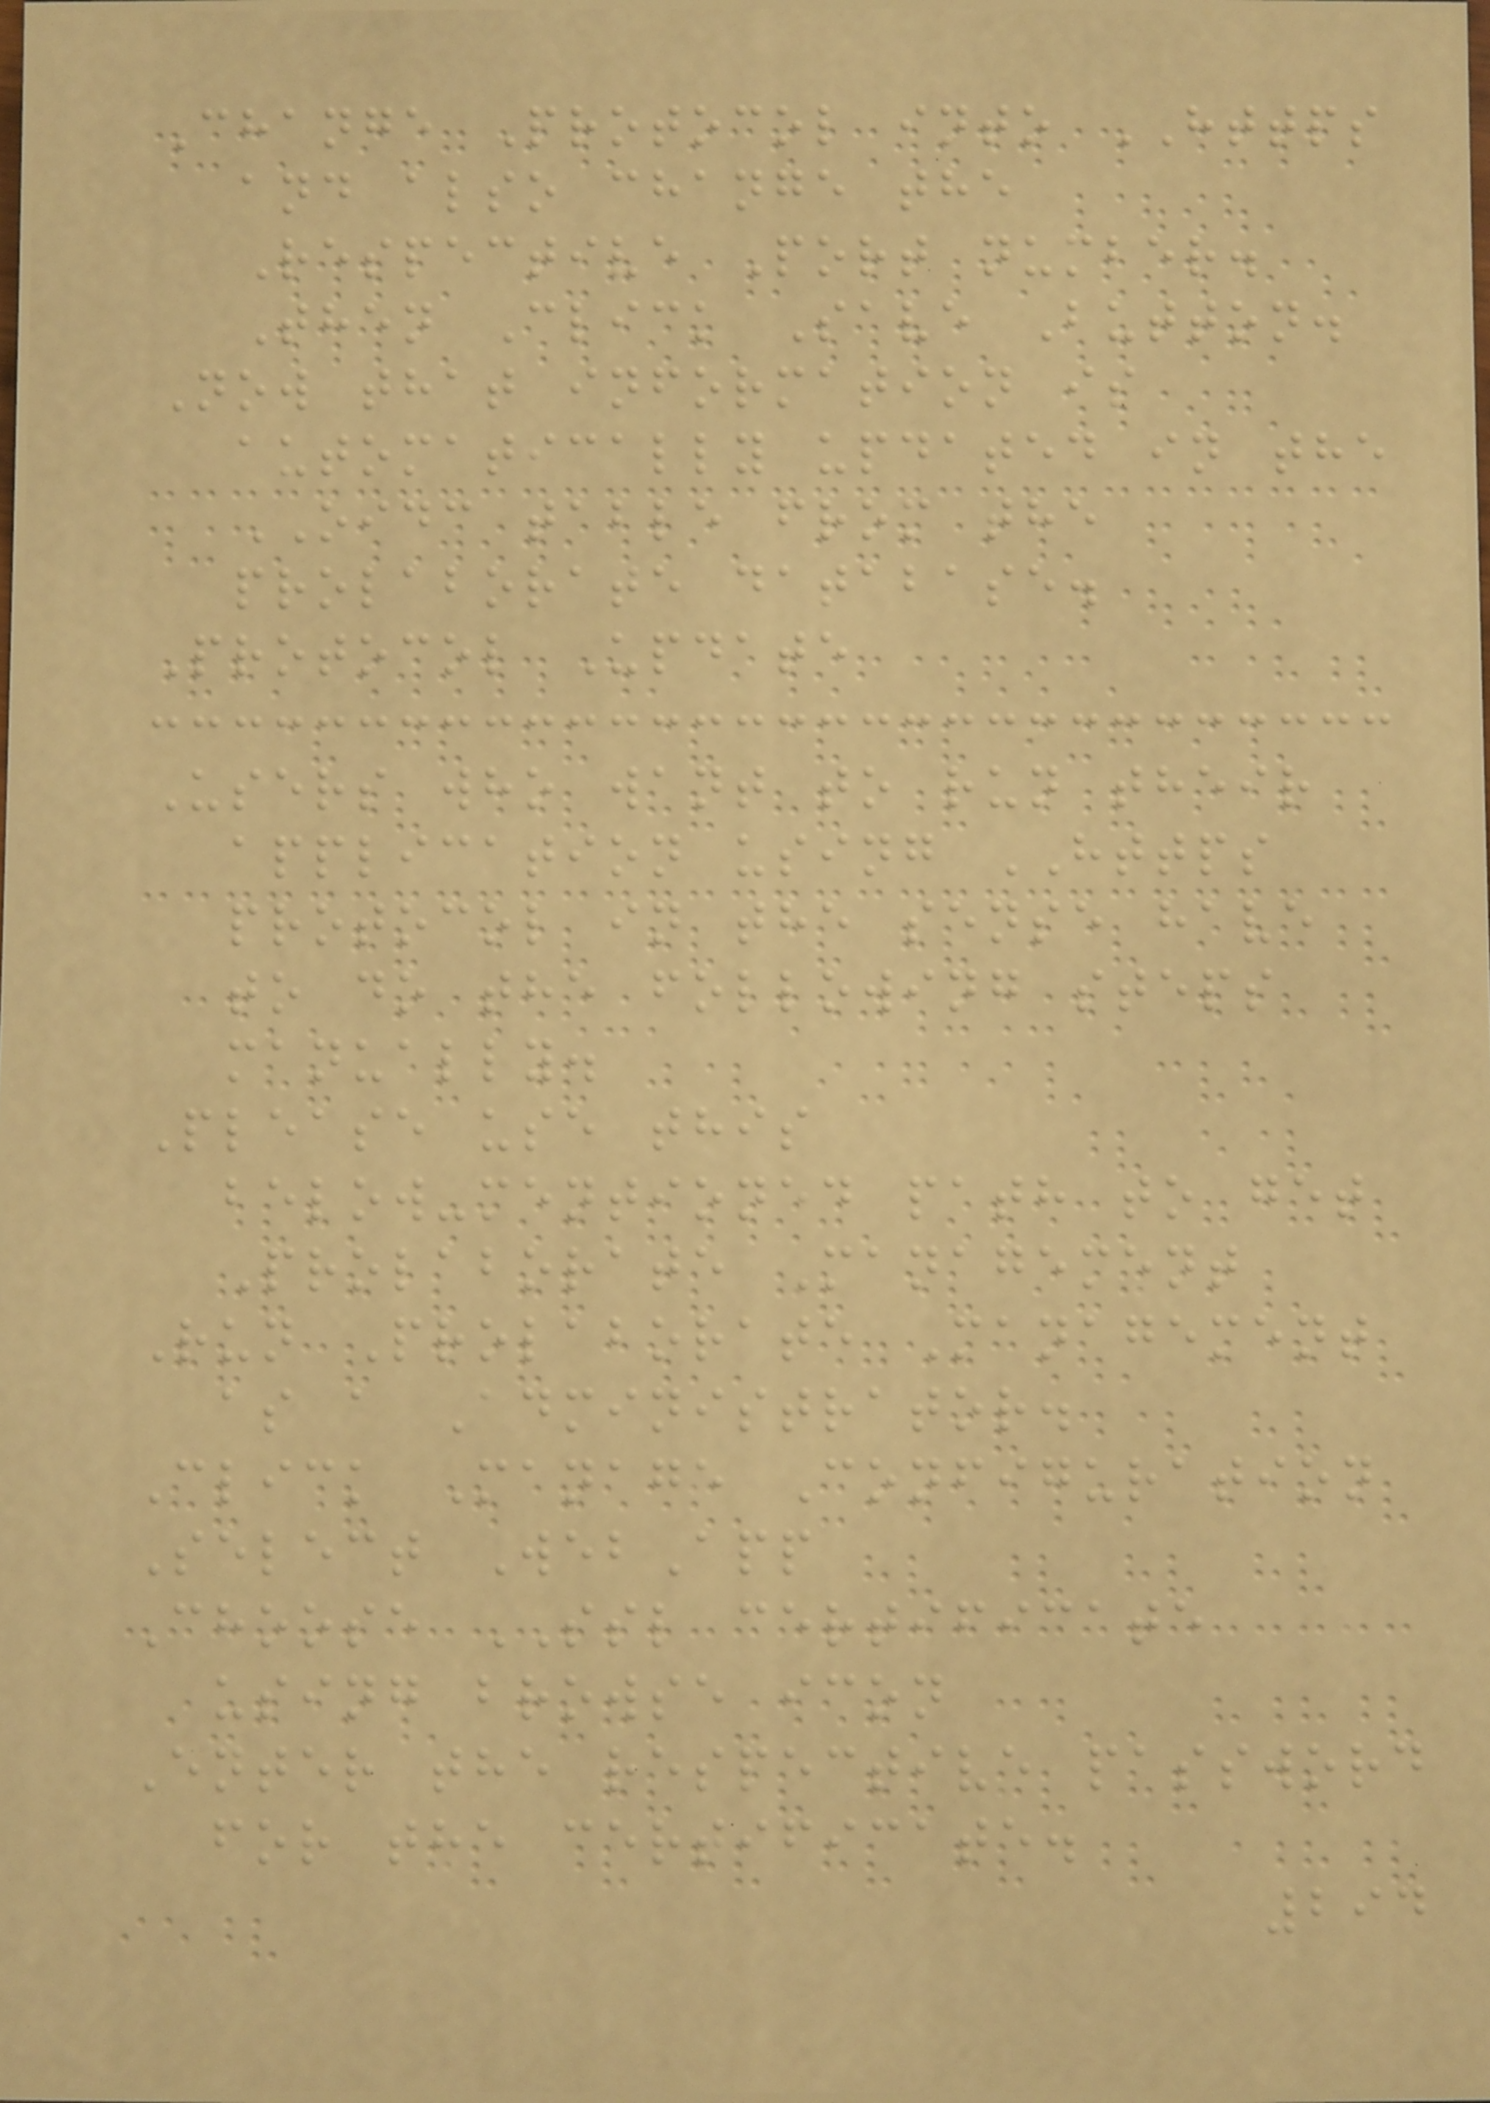Change Protocol into HTTPS
and also change the
Respective Port number.
Then Click Save Button.
Now that information is
automatically updated in the
OIDC table from the
prolaborate database.
Protocol Update
Users who want to run their
application using HTTPS
protocol in the sense have
to do the following steps
manually.
Please use this
below-mentioned path to get
Prolaborate Management
Run Prolaborate Management
as a Administrator.
Click Manage Configuration
Select WebApp
Choose SSL certificate
using browse icon
Enter the respective password
for the certificate.
294
